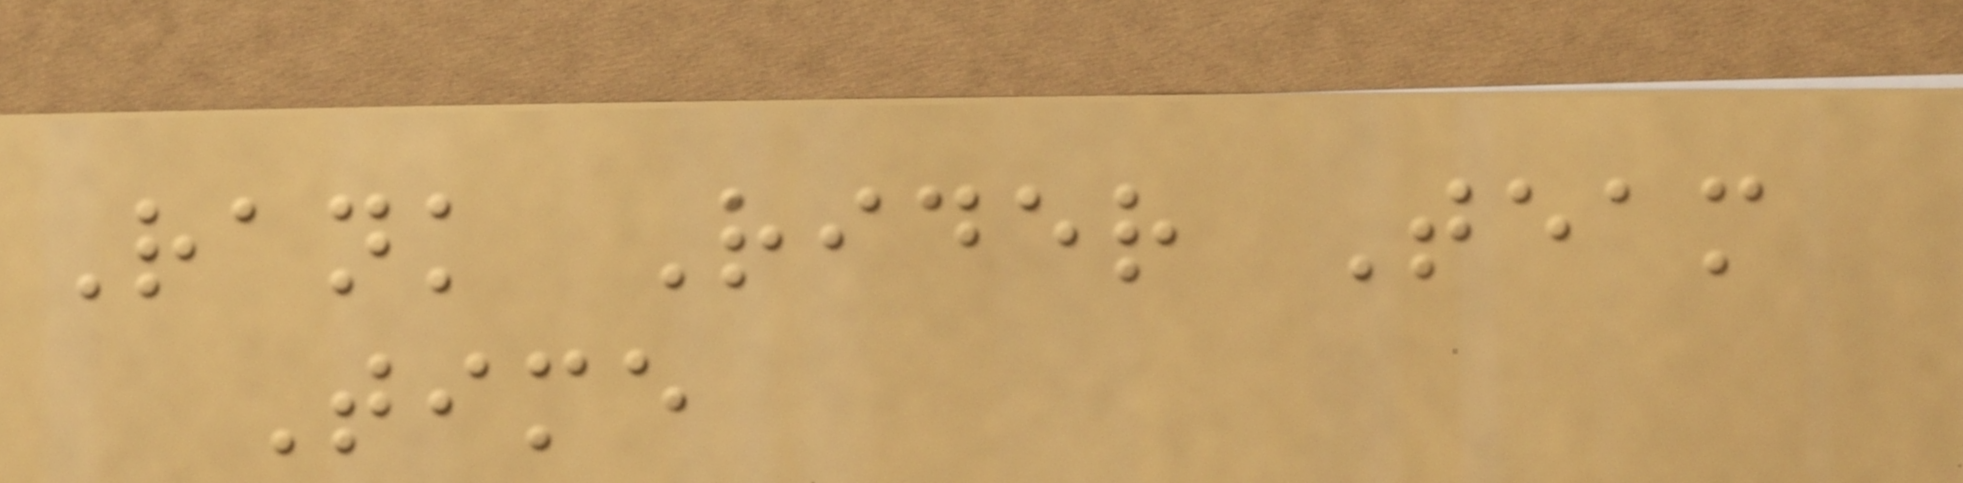Rank Rider Team
Time
